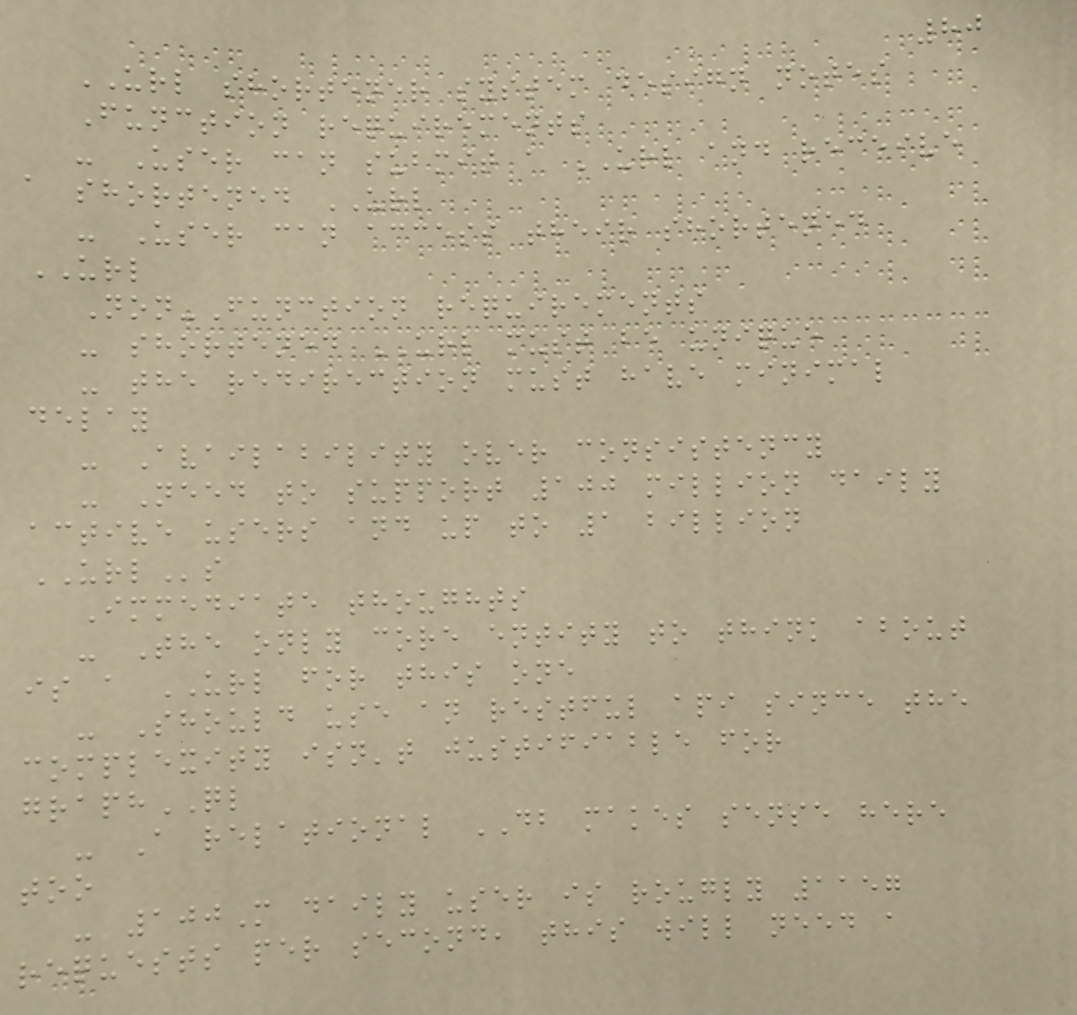80
URL shortener system design notes
Function requirements
- User can submit a URL and receive
a shortened URL
- User can access their shortened
URL
Non-Function requirements
- shortened URL must be unique
- the redirection must have minimal
delay
- Availability over consistency
- Need to support 100 million daily
active users and up to 1 billion
URLs
Immediate thoughts
- The only core entity to think about
is a URL for this one
- Should use an restful api since the
complexity isn't justifiable for
graphQL
- A relational DB makes sense here
too
- 100M daily user is rougly 1157
requests per second, this will need a
